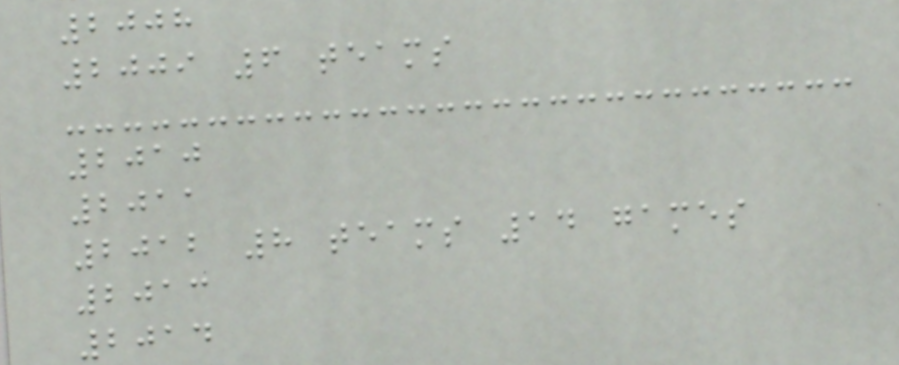2008
2009 6 teams
2010
2011
2012 8 teams 14 games
2013
2014
